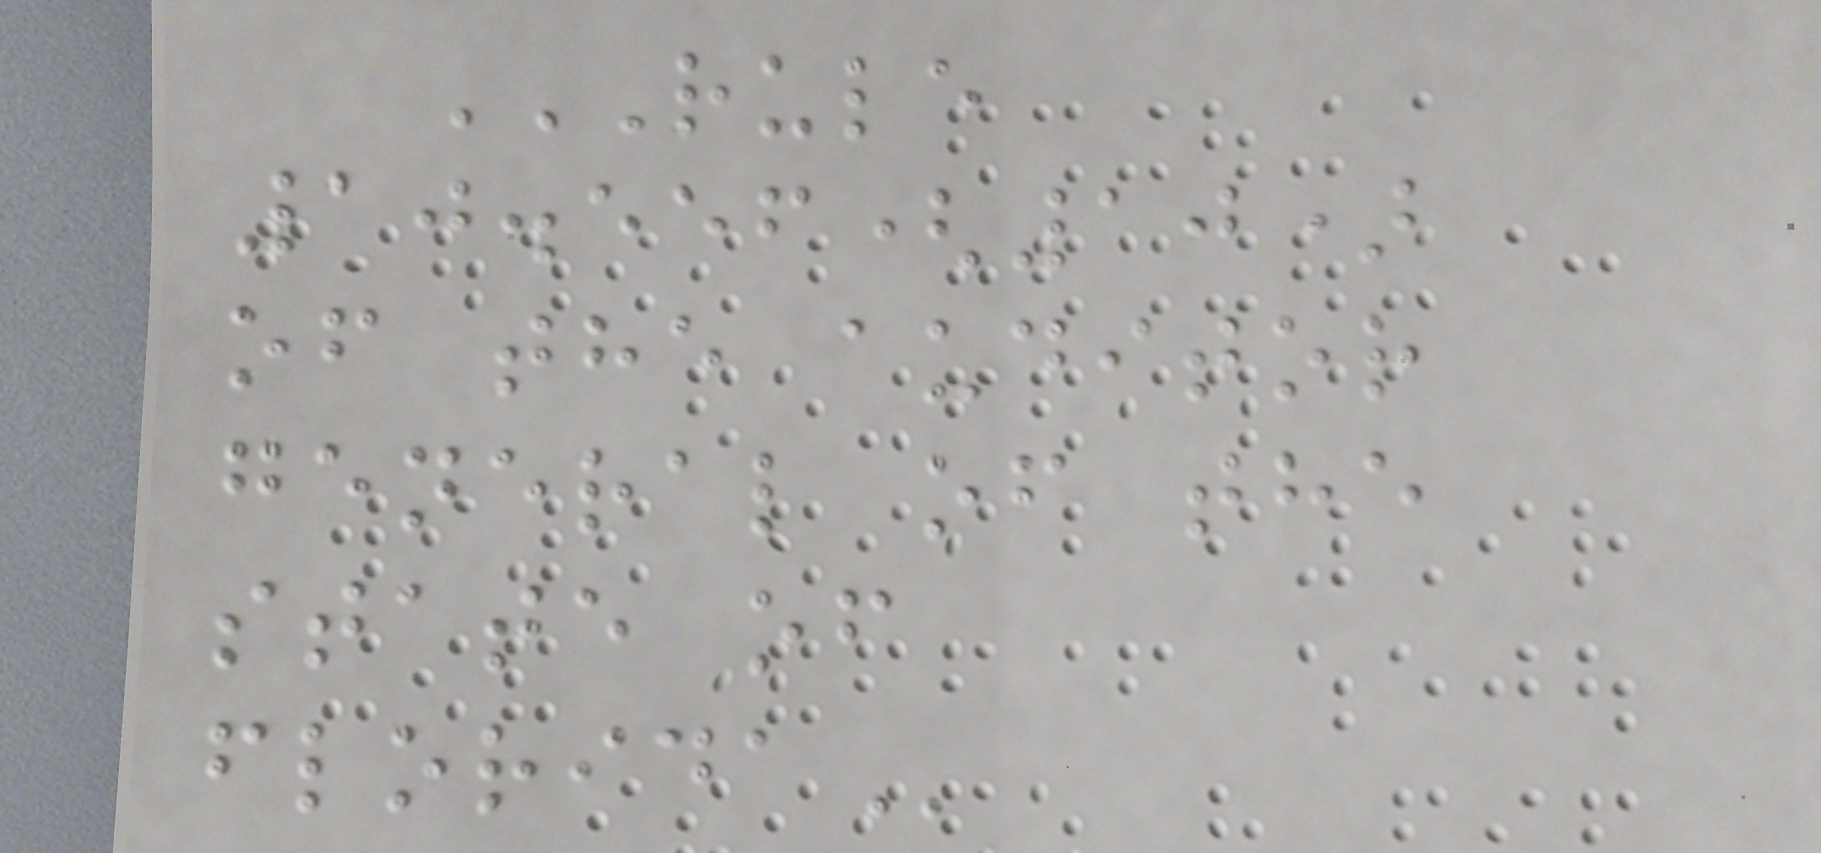RULE
10.556(10)
OF THE AUDITOR
GENERAL OF THE
STATE OF
FLORIDA
